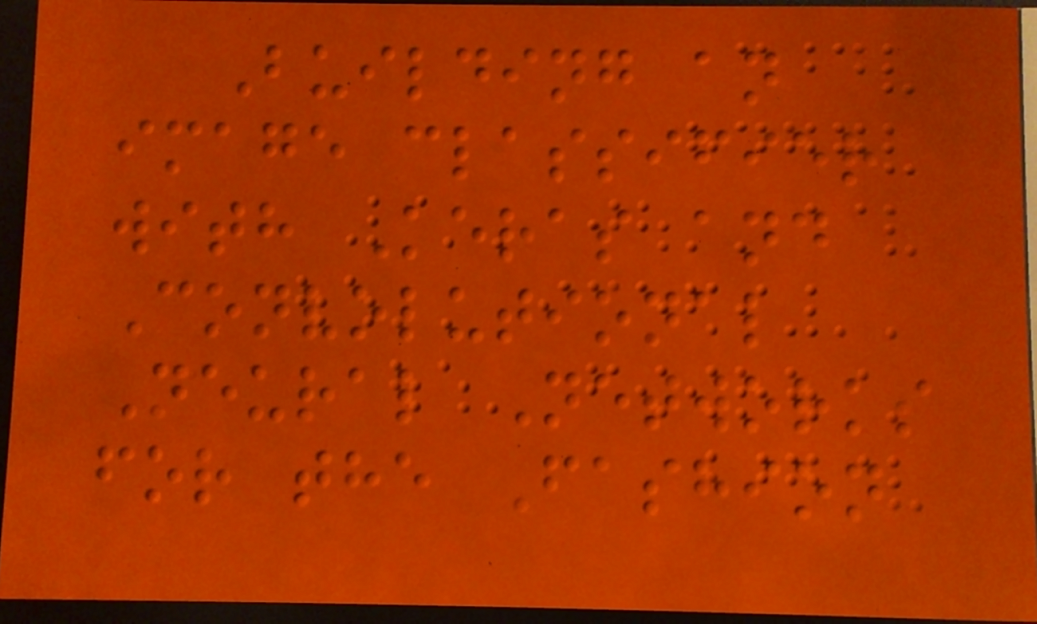Building an
image classifier
with Keras and
Convolutional
Neural Networks
for the Fashion
